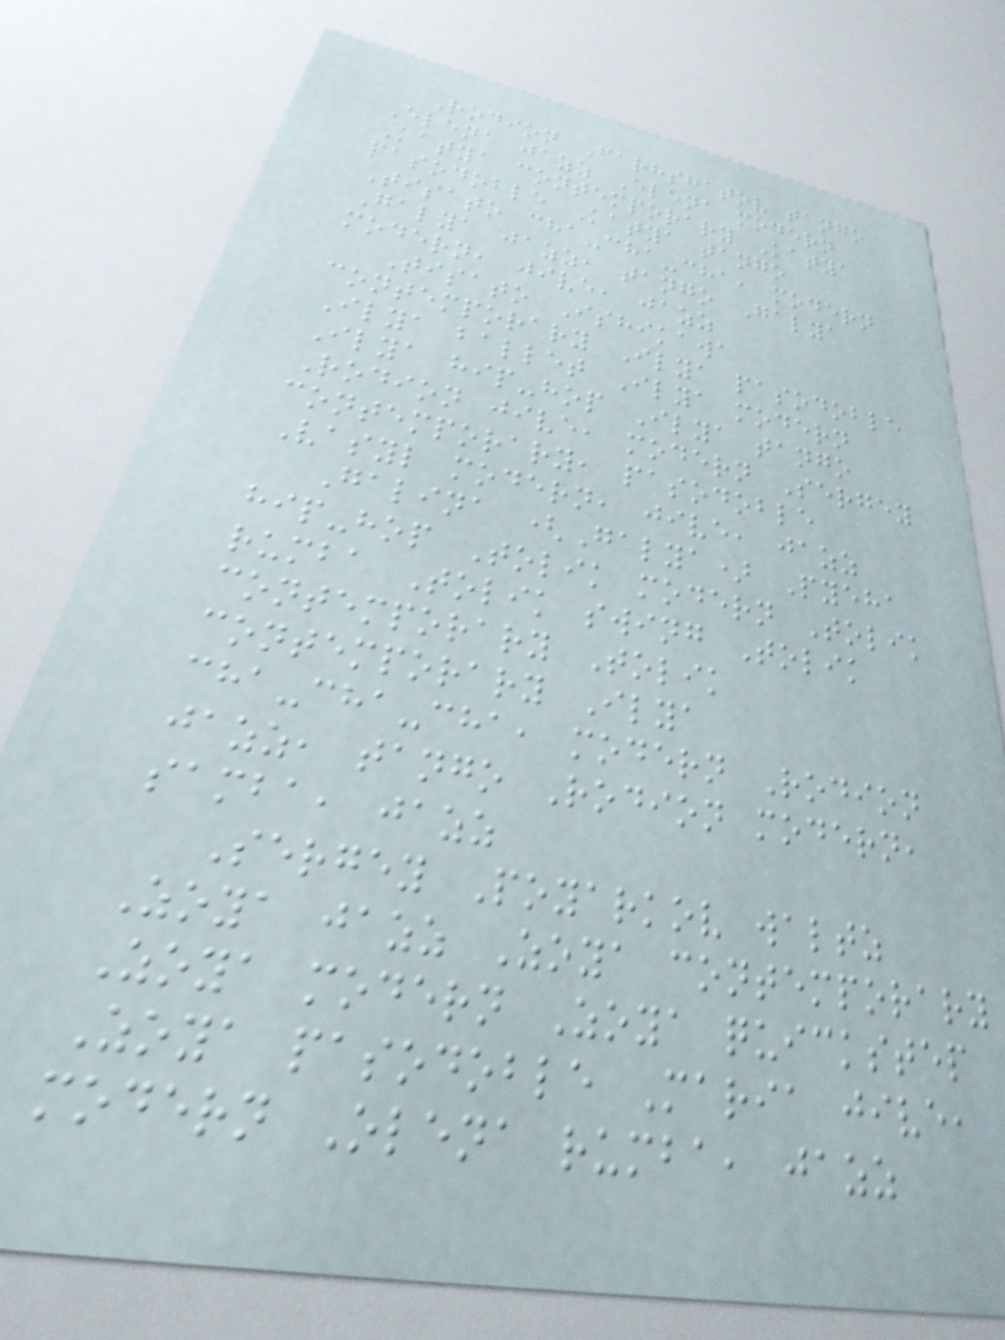Rodion Farhshatov tango
Elena jazz Elena modern
Katya contemporary Katya
pasodoble Katya tango
Tisato cha-cha-cha, modern
Galya jazz, tango Galya
modern, jive, jazz
Tisato Ishikawa
contemporary Ilya pasodoble
Ilya ballet Ilya modern
Ilya hip-hop Ilya tango
Rodion jive, modern Sergey
contemporary, pasodoble
Vasyl modern, jive, jazz
Galina (Galya) Pyeha
hip-hop Tolik modern Tolik
rumba Tolik swing Tolik
contemporary Tolik
contemporary Ilya
cha-cha-cha, modern Rodion
jazz, tango Rodion modern,
samba, jazz
Sergey Poyarkov waltz
Zoya jazz Zoya contemporary
Zoya modern Zoya quickstep
Zoya pasodoble Maria jive,
modern Olena rumba, jazz
